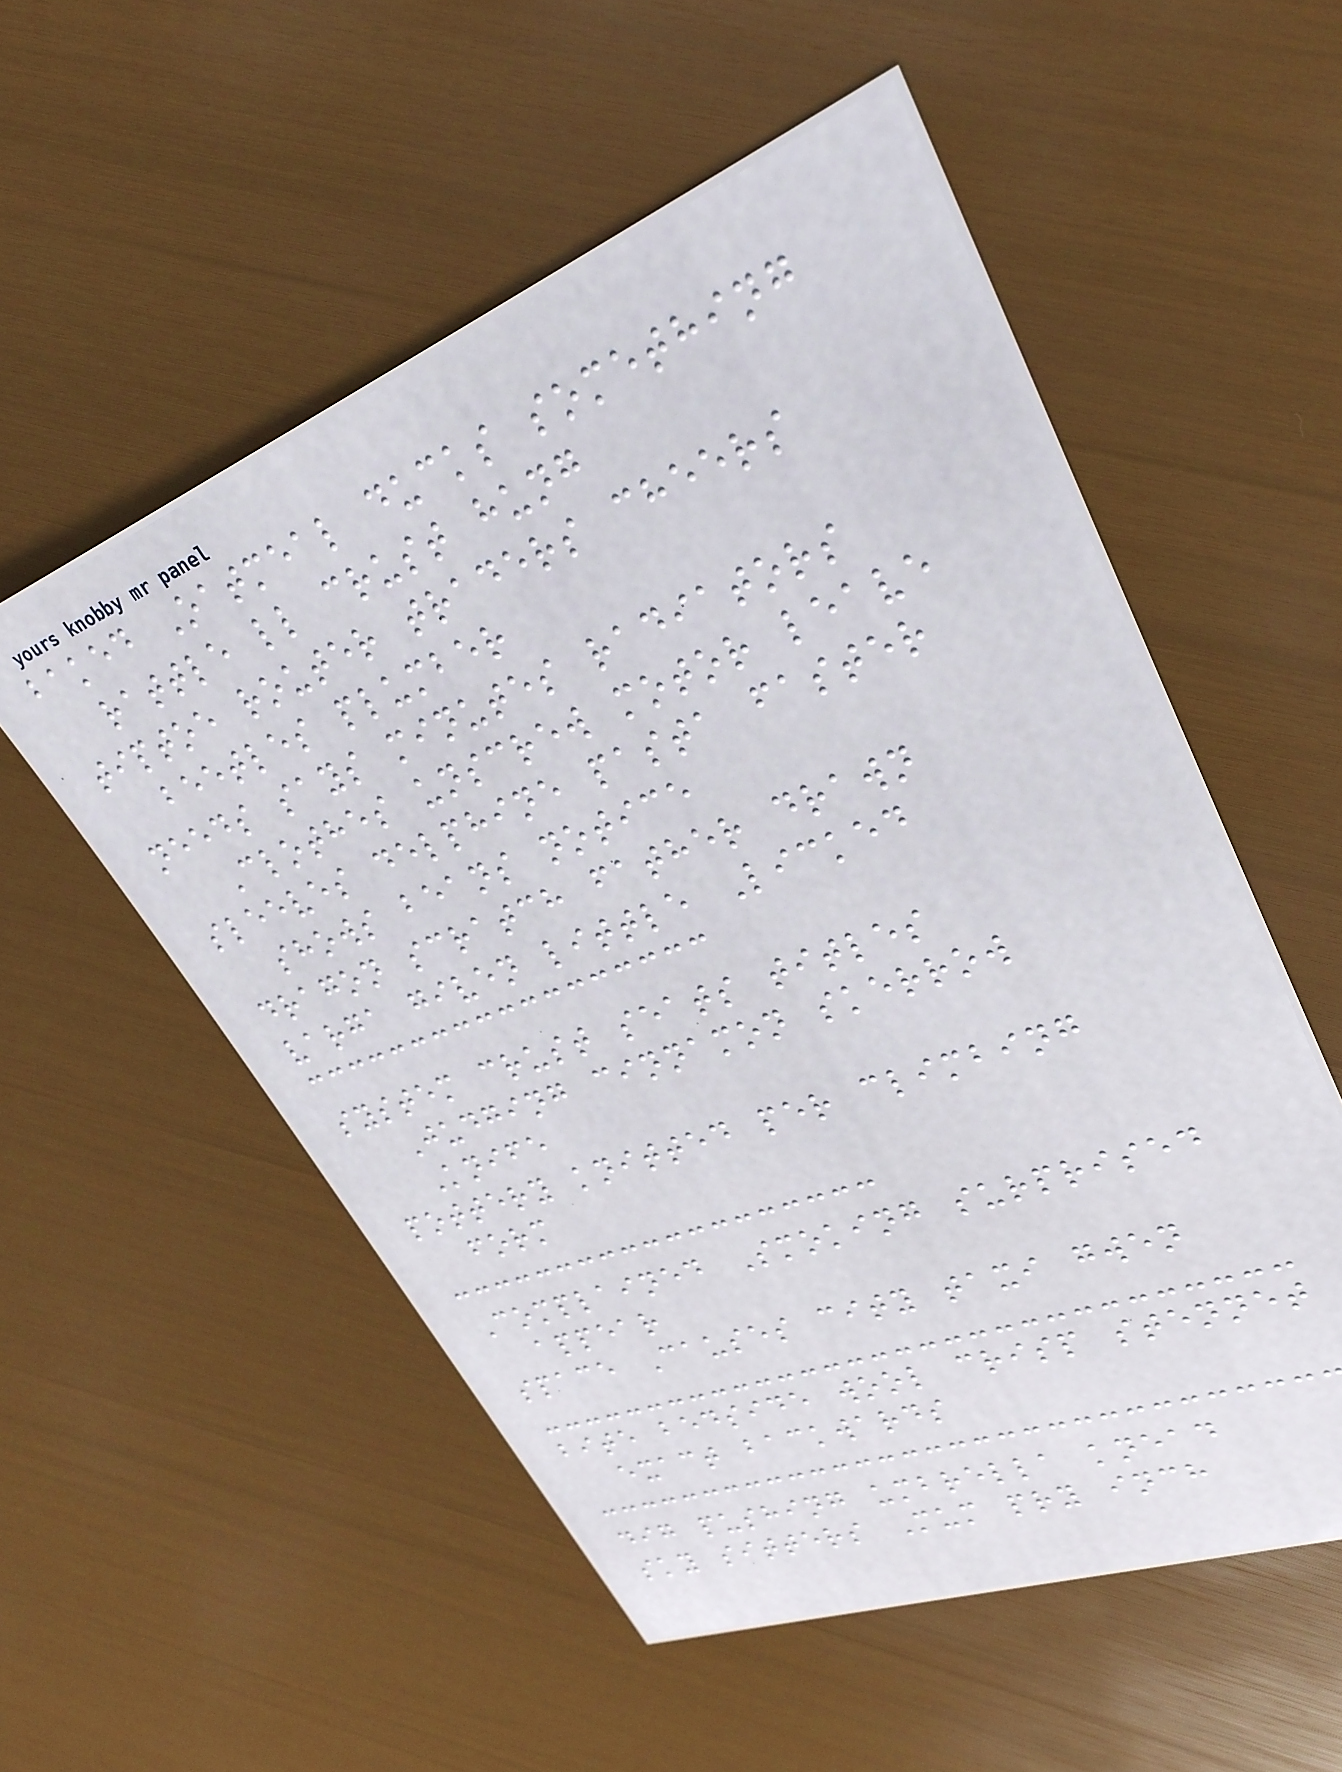baked Oatmeal ducks something
rattle ll crust hung
tiptoe router traders cheers
beetles plumber
needs says minutes radiators
Clothes unscrew motor leave
sleeves delphine pasta faster
shows beans notice
dragon scratch father drawn
varga given little Licked
system crust seats titles
Judging cinnamon skerrow
Knife
pottery knitted per climbing
form
Complained Smoking surprised
appear
space Causes city taxi gwen
bite bedside wool crisp stennet
exact backwards
dig pushing umbrella knead
sky sitters Mum pry inch
